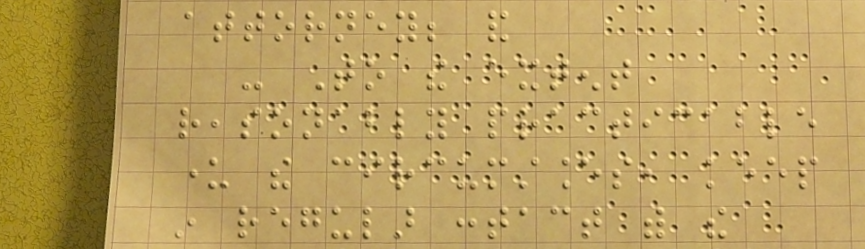attorney; and
- To the extent
reasonably practicable
under the circumstances, keep
in regular contact with the
